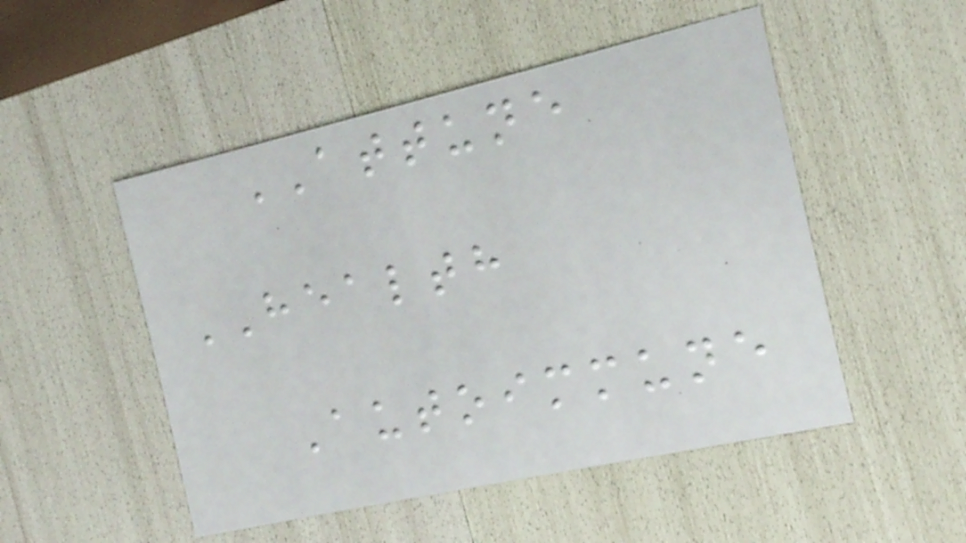ATTUNE
HEALTH
Autoimmune
